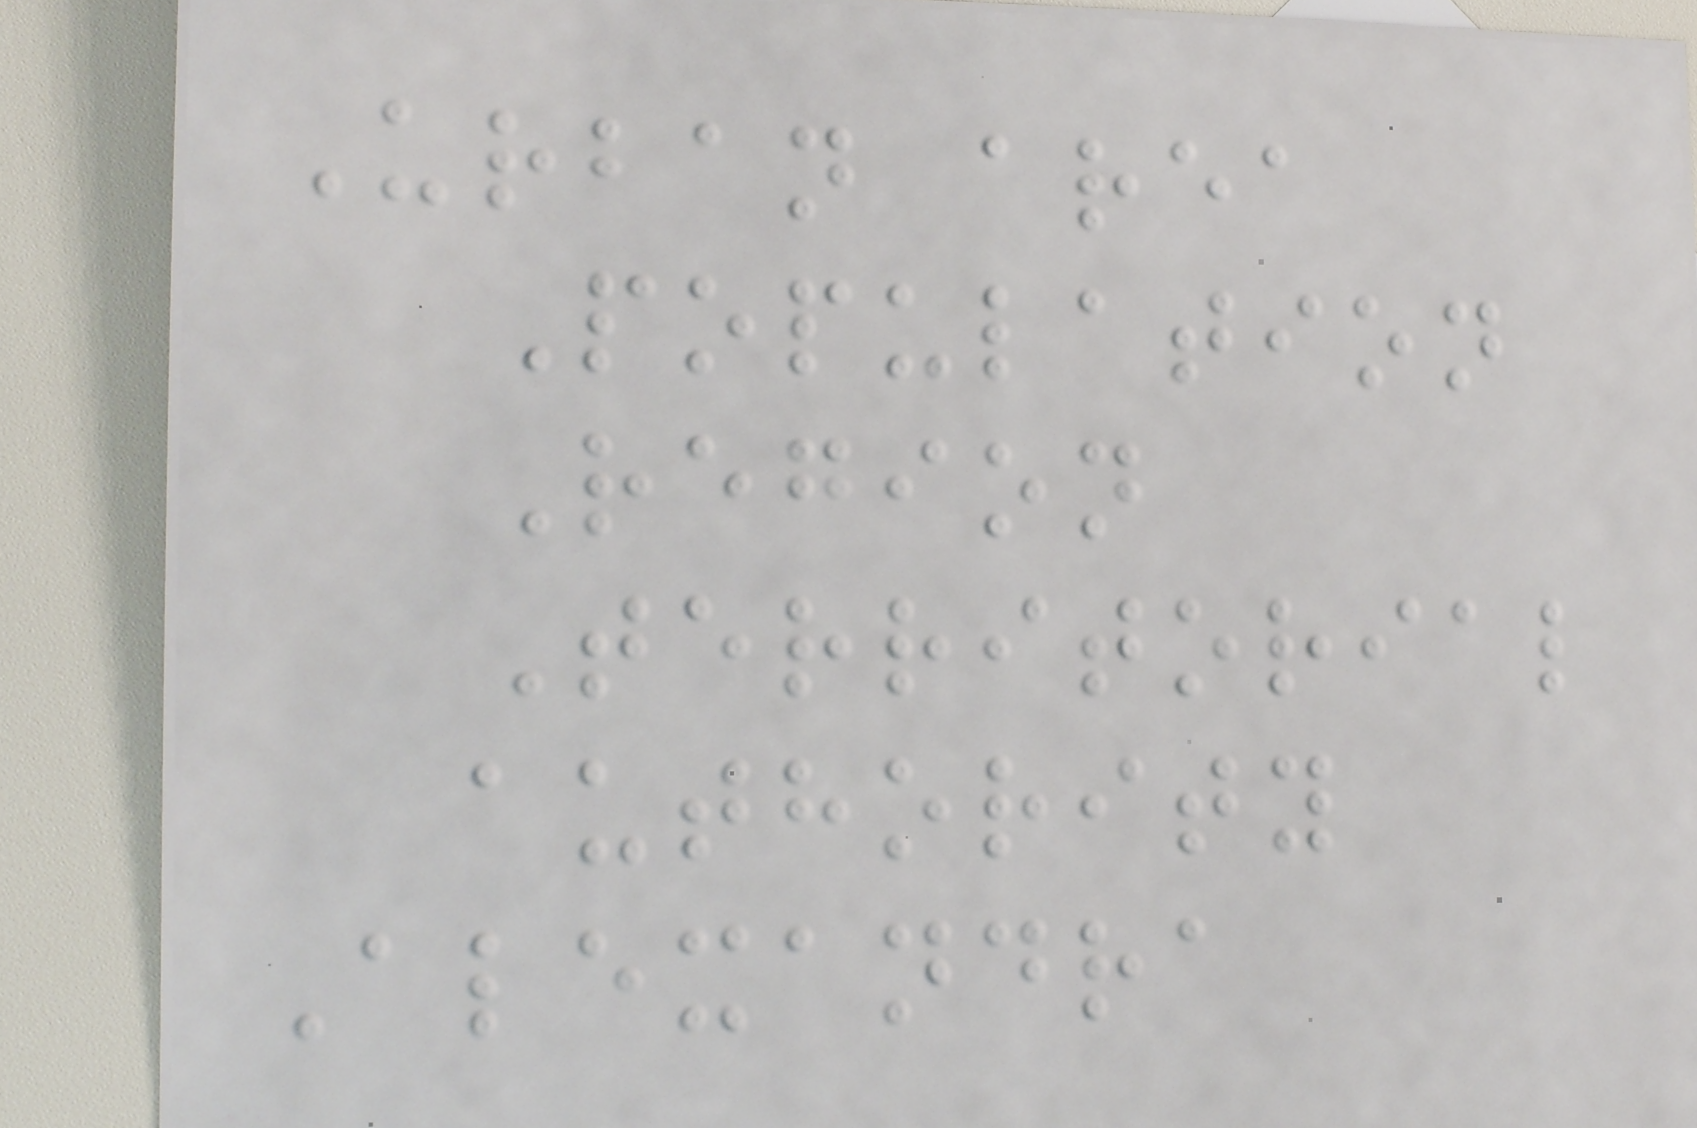Urban area
Population
Region
Territorial
authority
Alexandra
